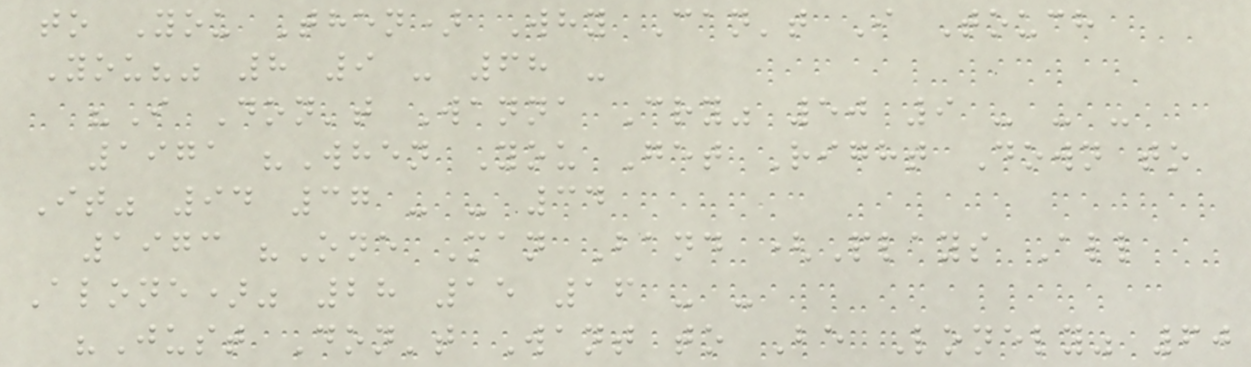to You Then) Why Can't I Touch
You?" 8 9 - 68 -
"I Don't Wanna Cry" 50 9 - - -
1971 "When You Get Right Down to
It" 94 37 - - 34
1973 "One Man Band (Plays All
Alone)" 28 15 16 - -
"Just Don't Want to Be Lonely" 60
